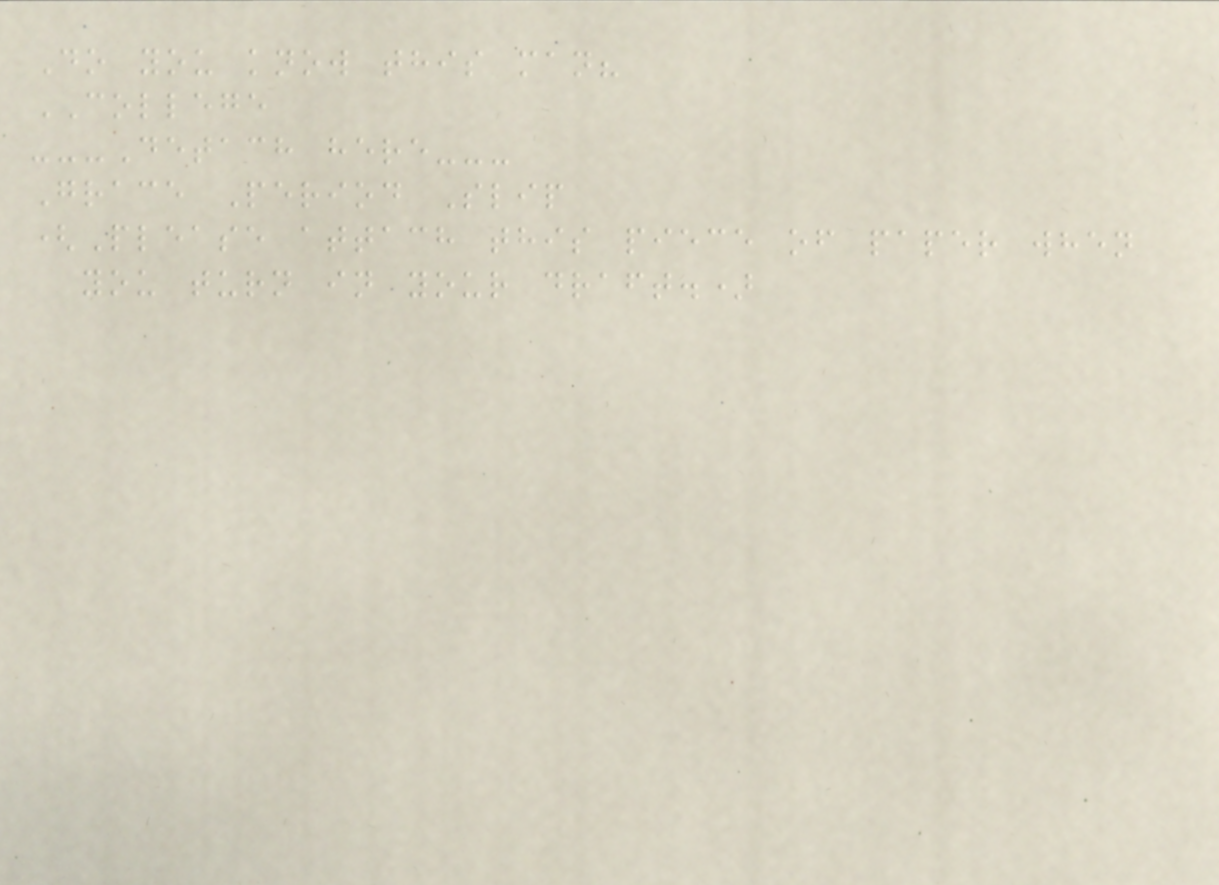Do you know this man?
COLLEGE
---Detach here---
Grace Period Slip
(Please attach this piece of paper when
you turn in your draft.)
